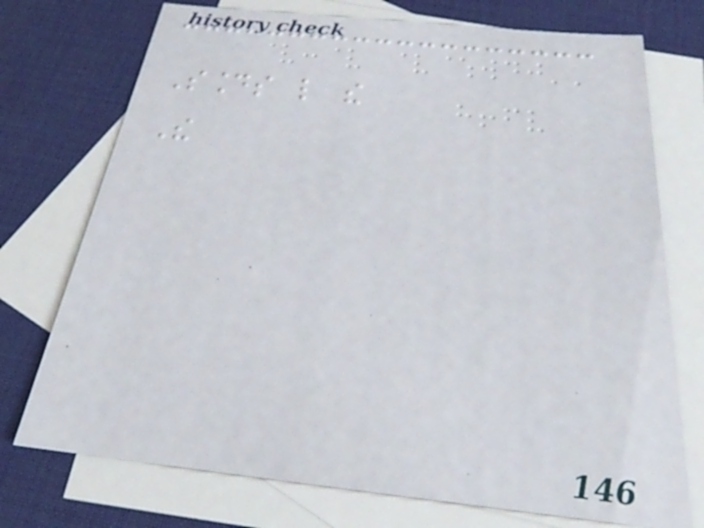Sounds like the
The
